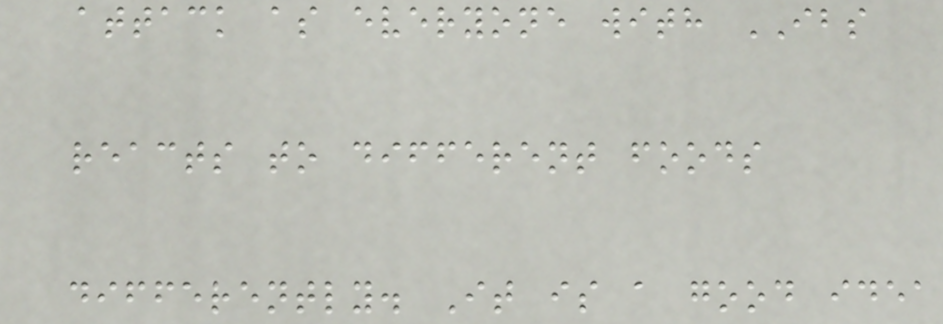attack as everyone with IBS
reacts to different foods
differently. It is a good idea
